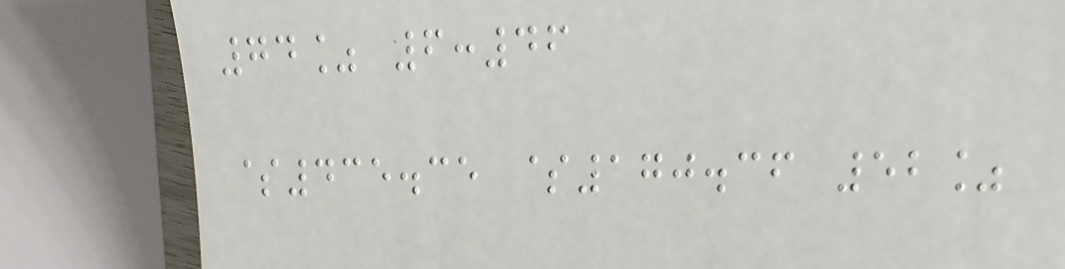74% 6:46
$435.35 $170.36 52%
